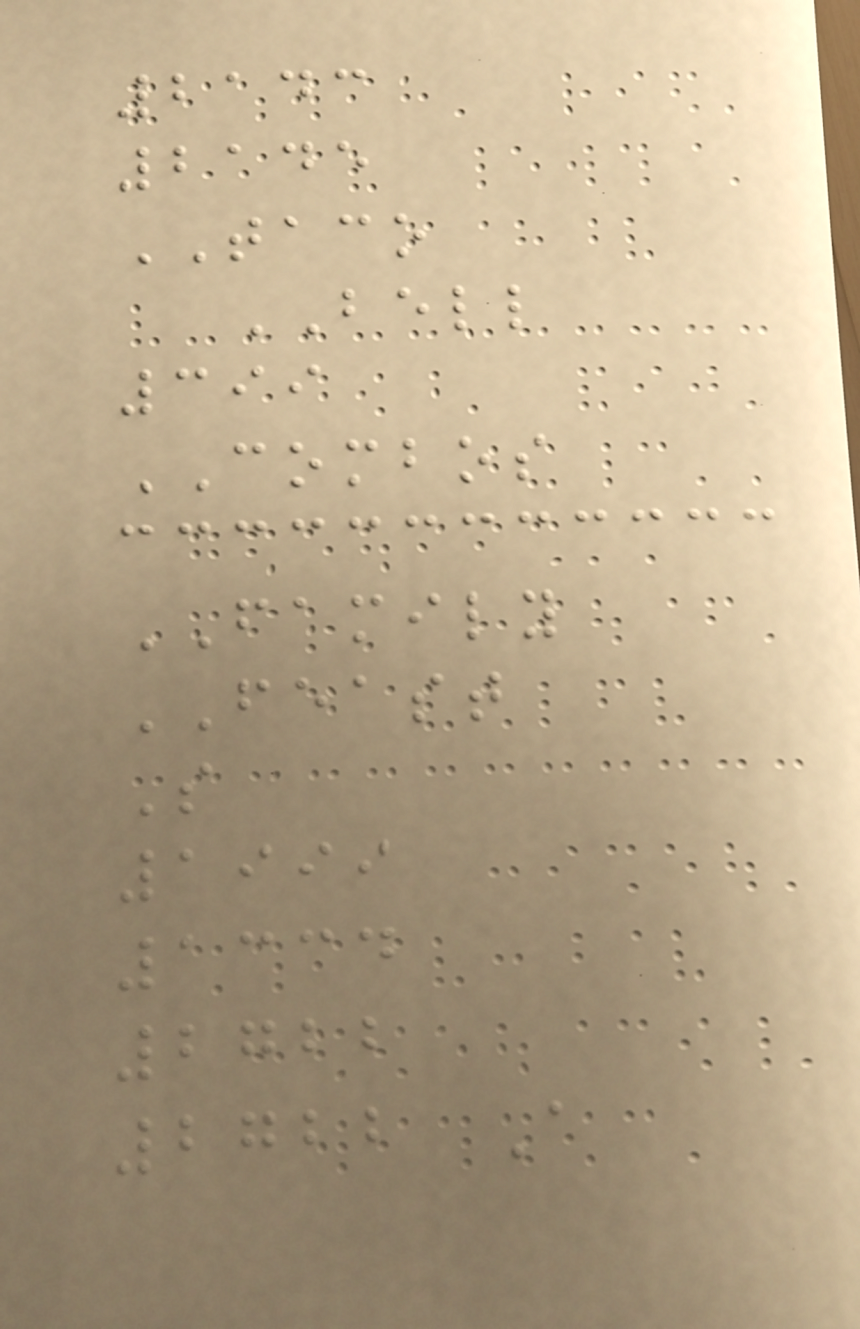2143
2145
TACO
BELL
399
COMBOS
FAMILY
FEAST
S
1999
1334
2722
2722 A
